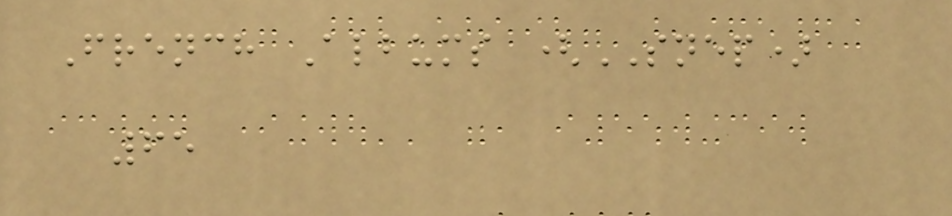French Albums (SNEP)
65
